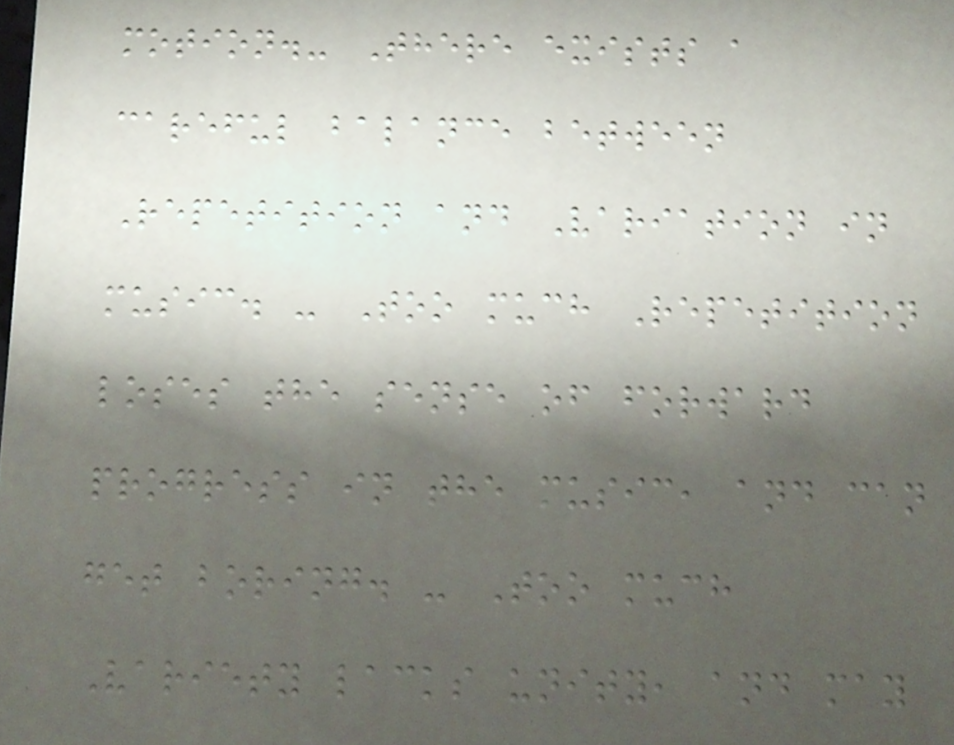motion.- There exists a
careful balance between
Repetition and Variation in
music. - Too much Repetition
loses the sense of forward
progress in the music, and can
get boring. - Too much
Variety lacks unity, and may
